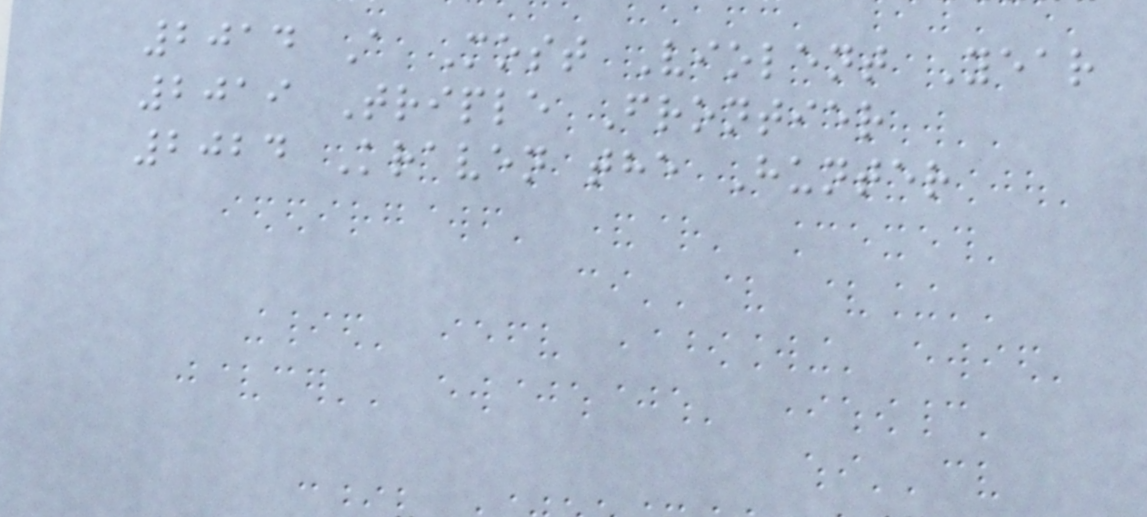2014 A Most Violent Year
2019 Triple Frontier
2024 Kraven the Hunter
